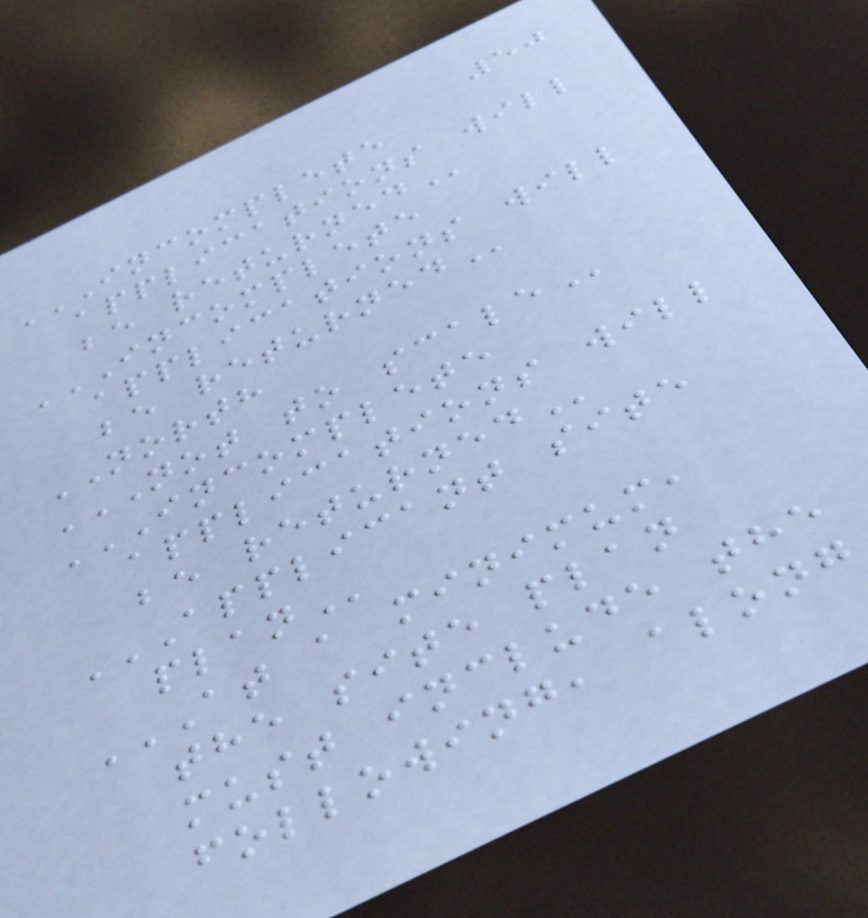50
INCOMPLETE
APPLICATIONS WILL
BE RETURNED
INCOMPLETE
APPLICATIONS WILL
BE RETURNED
NORTH
NOT TO SCALE
INCOMPLETE
APPLICATIONS WILL
BE RETURNED
APPLICANT SITE
PLAN
AT A MINIMUM,
THE SITE PLAN
MUST INCLUDE THE
FOLLOWING, ALONG
